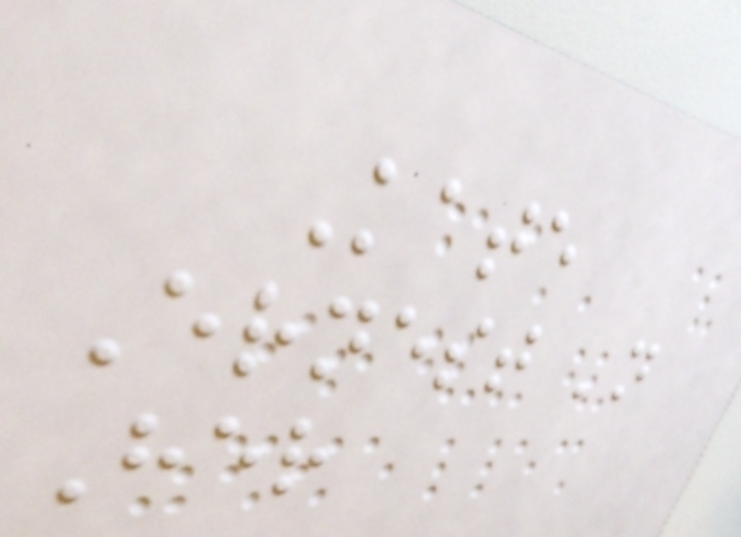Kate
Ernest 'n
Her
